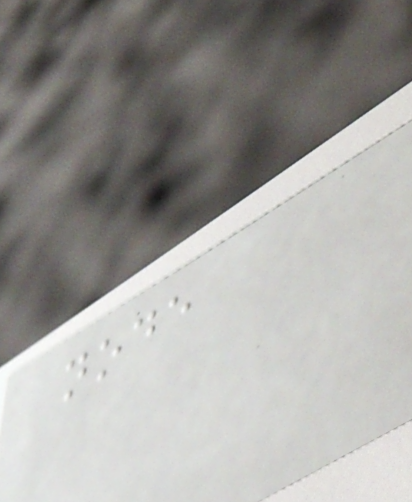node
